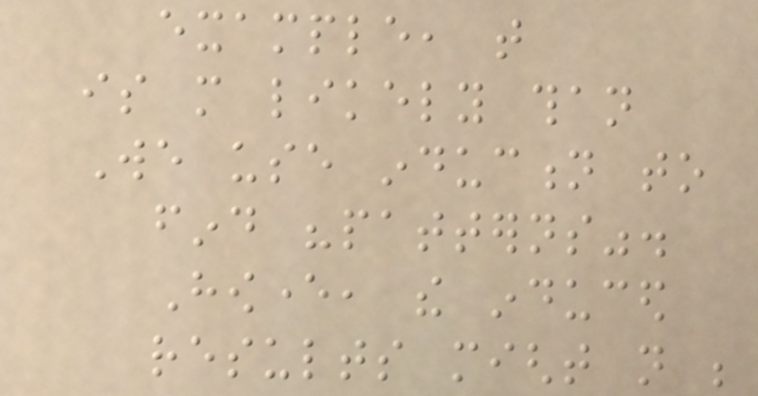example, that
is more likely than
We use induction to
find "patterns".
However, the induced
results might not be
